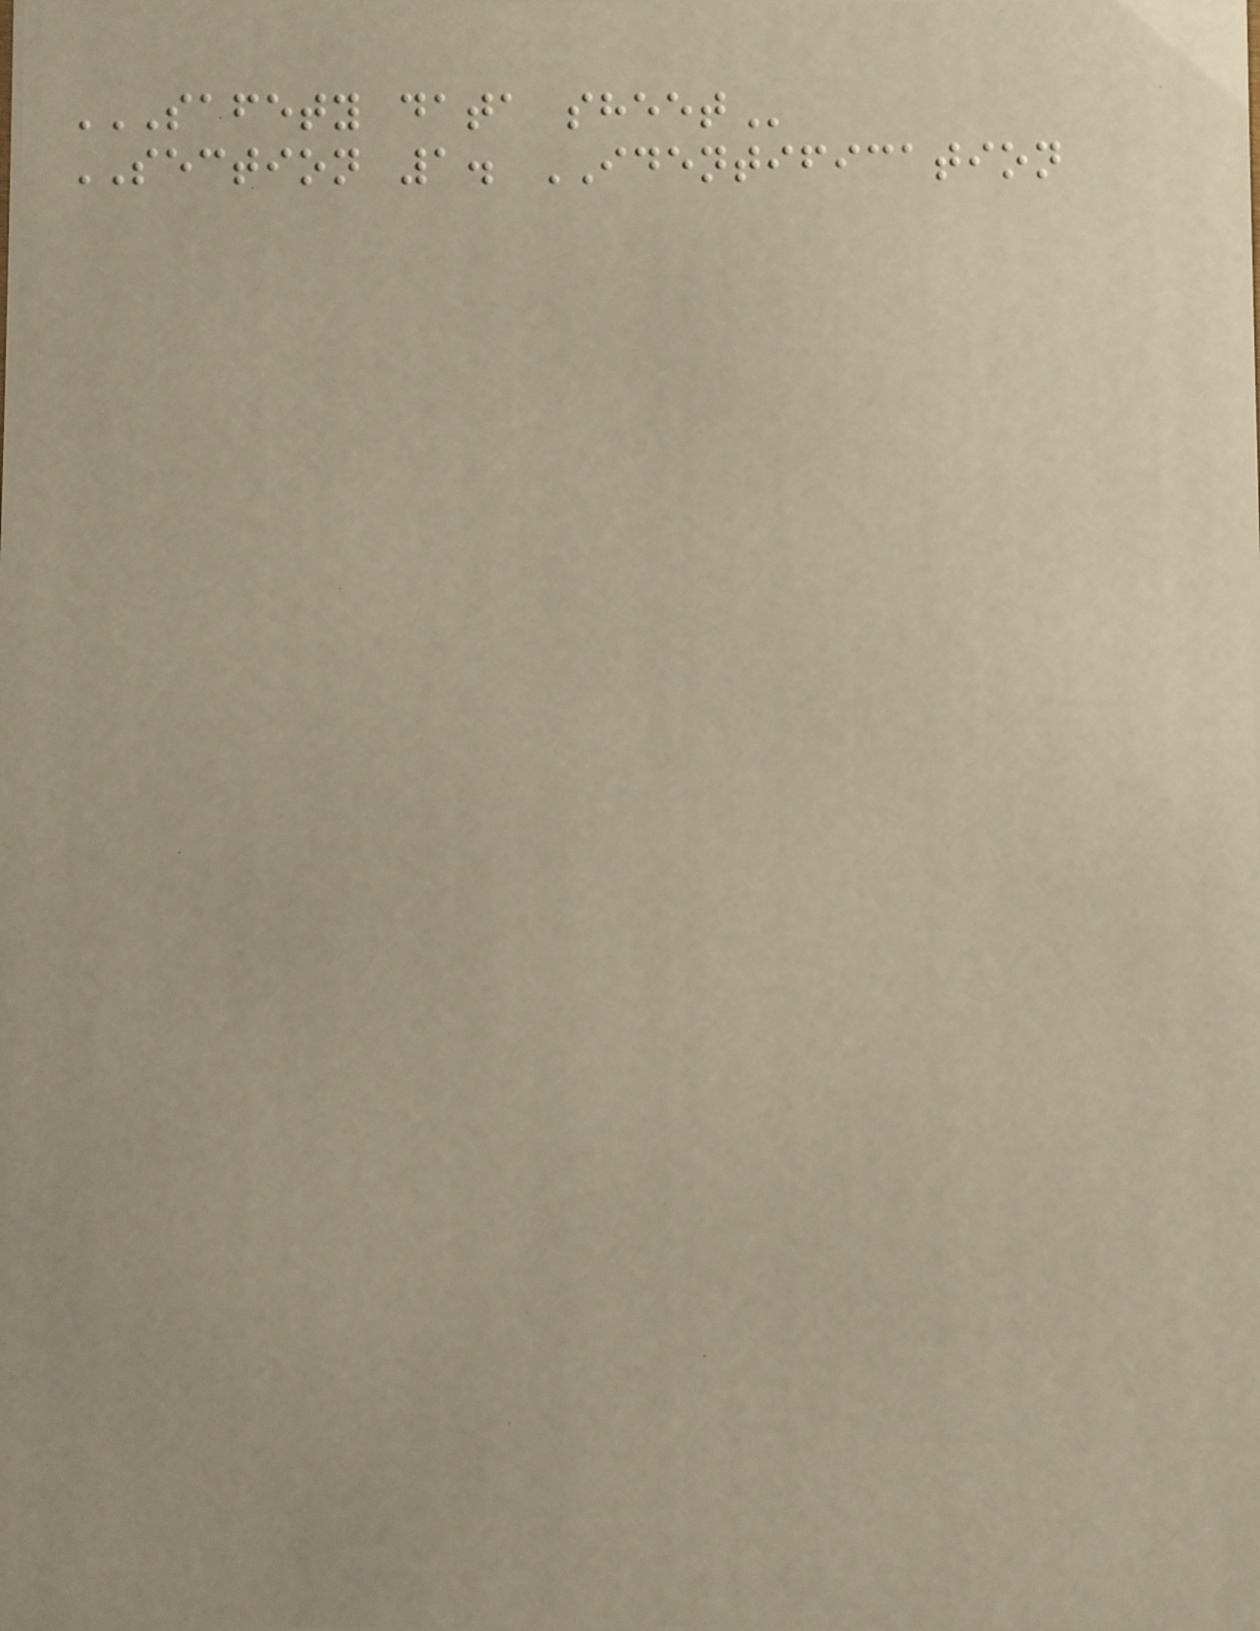SAFETY DATA SHEET
SECTION 1. IDENTIFICATION
